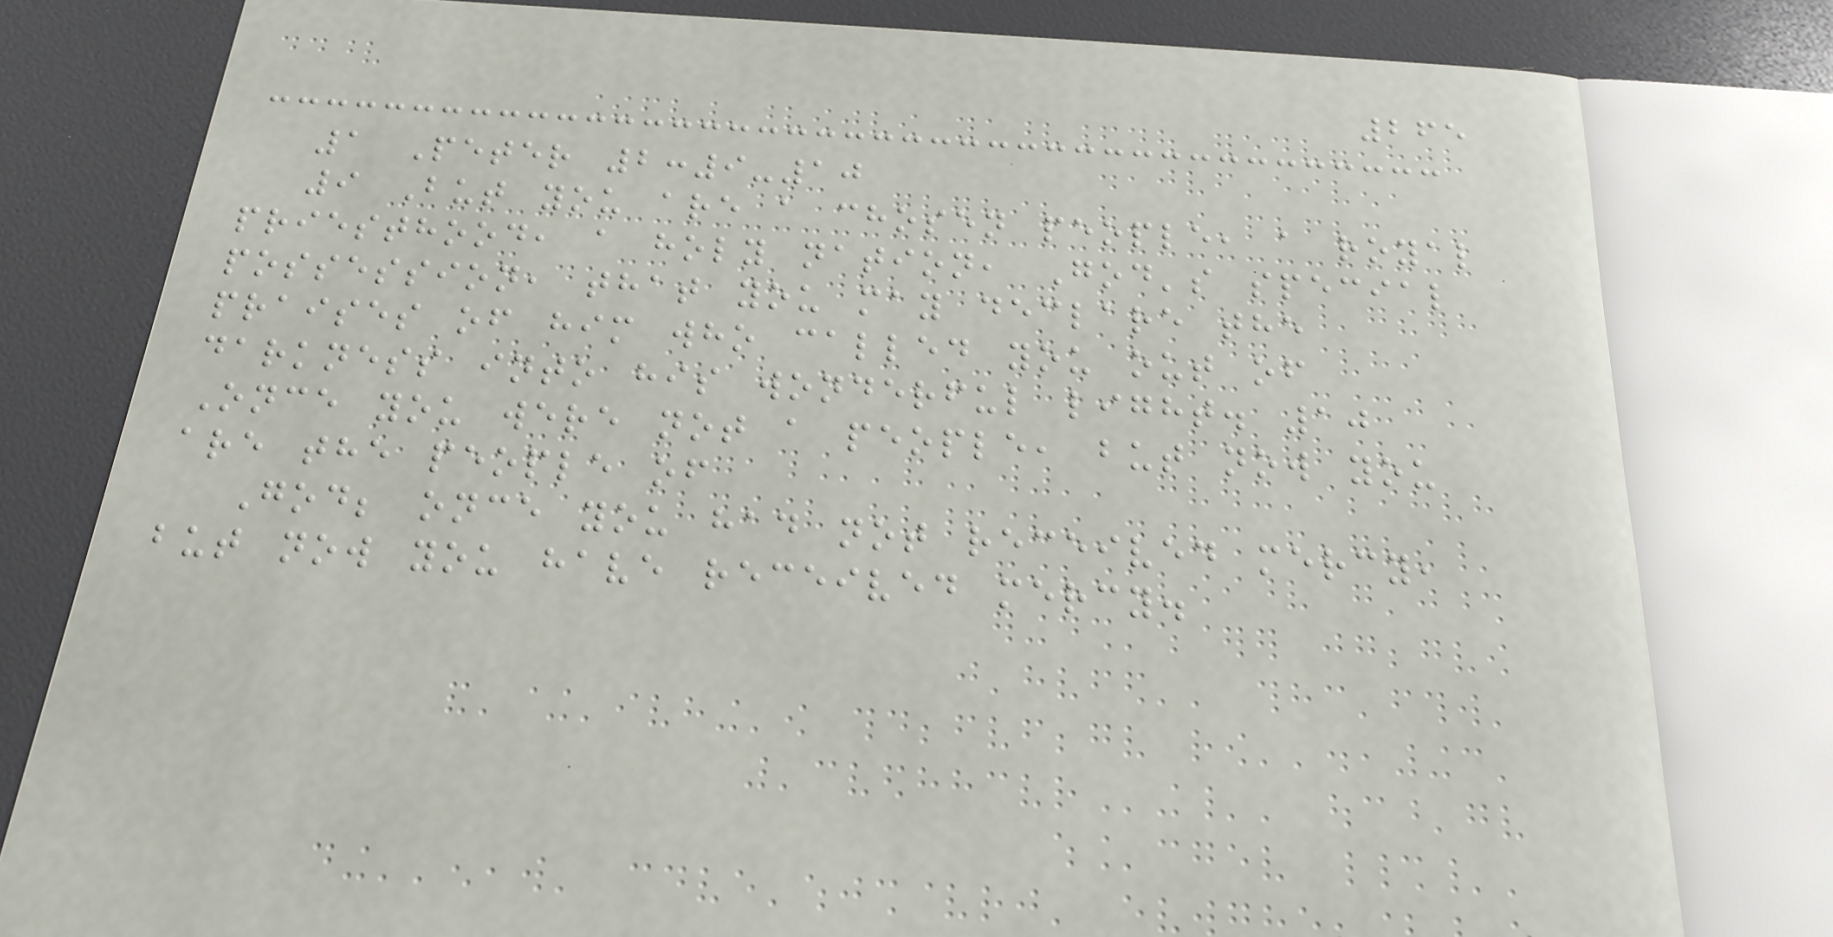265
1 Peter 2:9-10
9 But you are a chosen people, a royal
priesthood, a holy nation, God's special
possession, that you may declare the
praises of him who called you out of
darkness into his wonderful light. 10
Once you were not a people, but now you
are the people of
God; once you had not received mercy,
but now you have received mercy.
